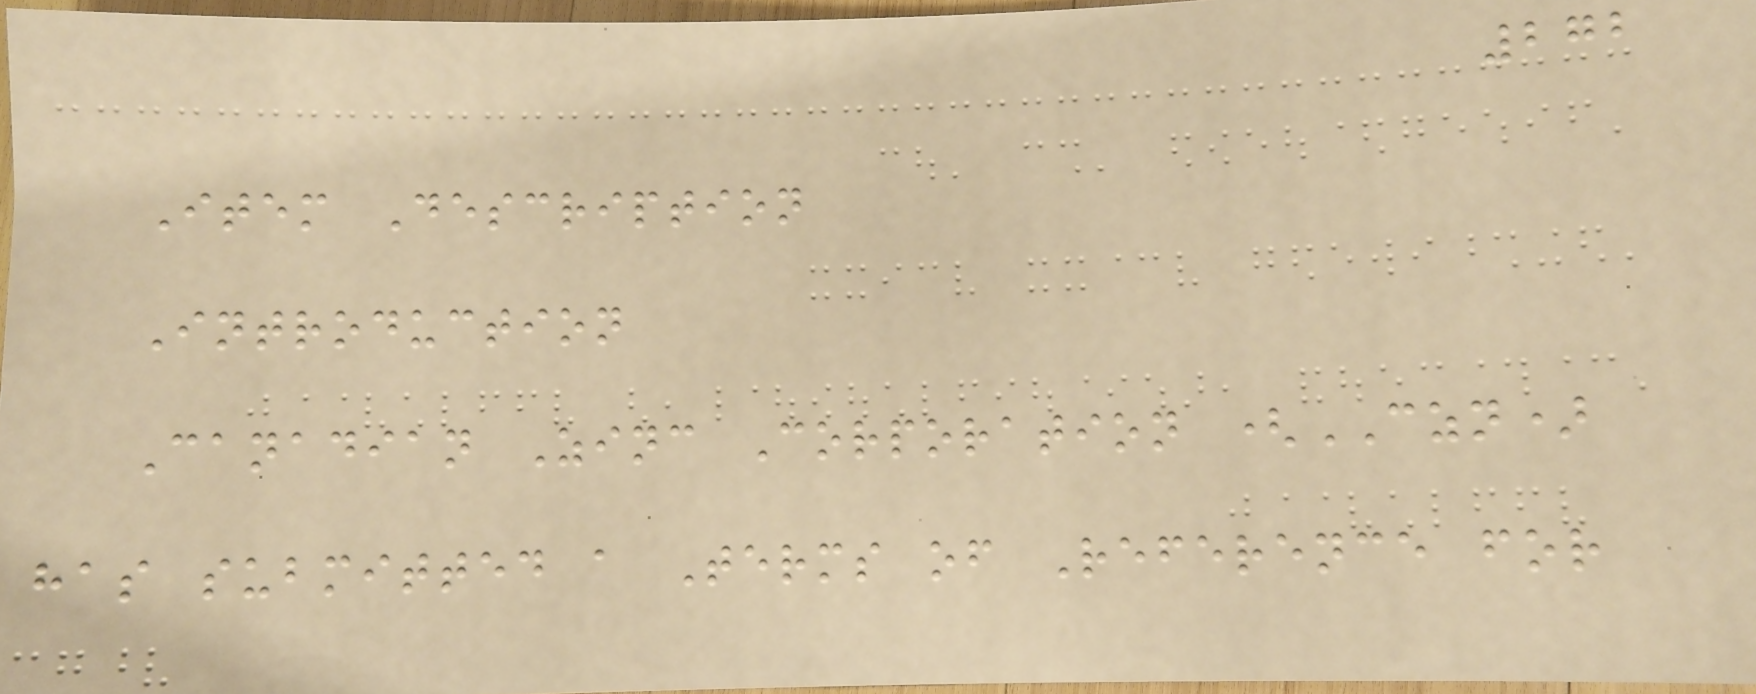272
Item Description
Introduction
Canadian Zinc Corporation (CZN)
has submitted a Terms of Reference for
